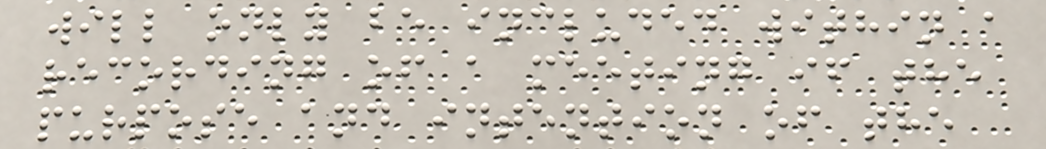will only be included within a
recording of a meeting if the
purpose and intention of the
